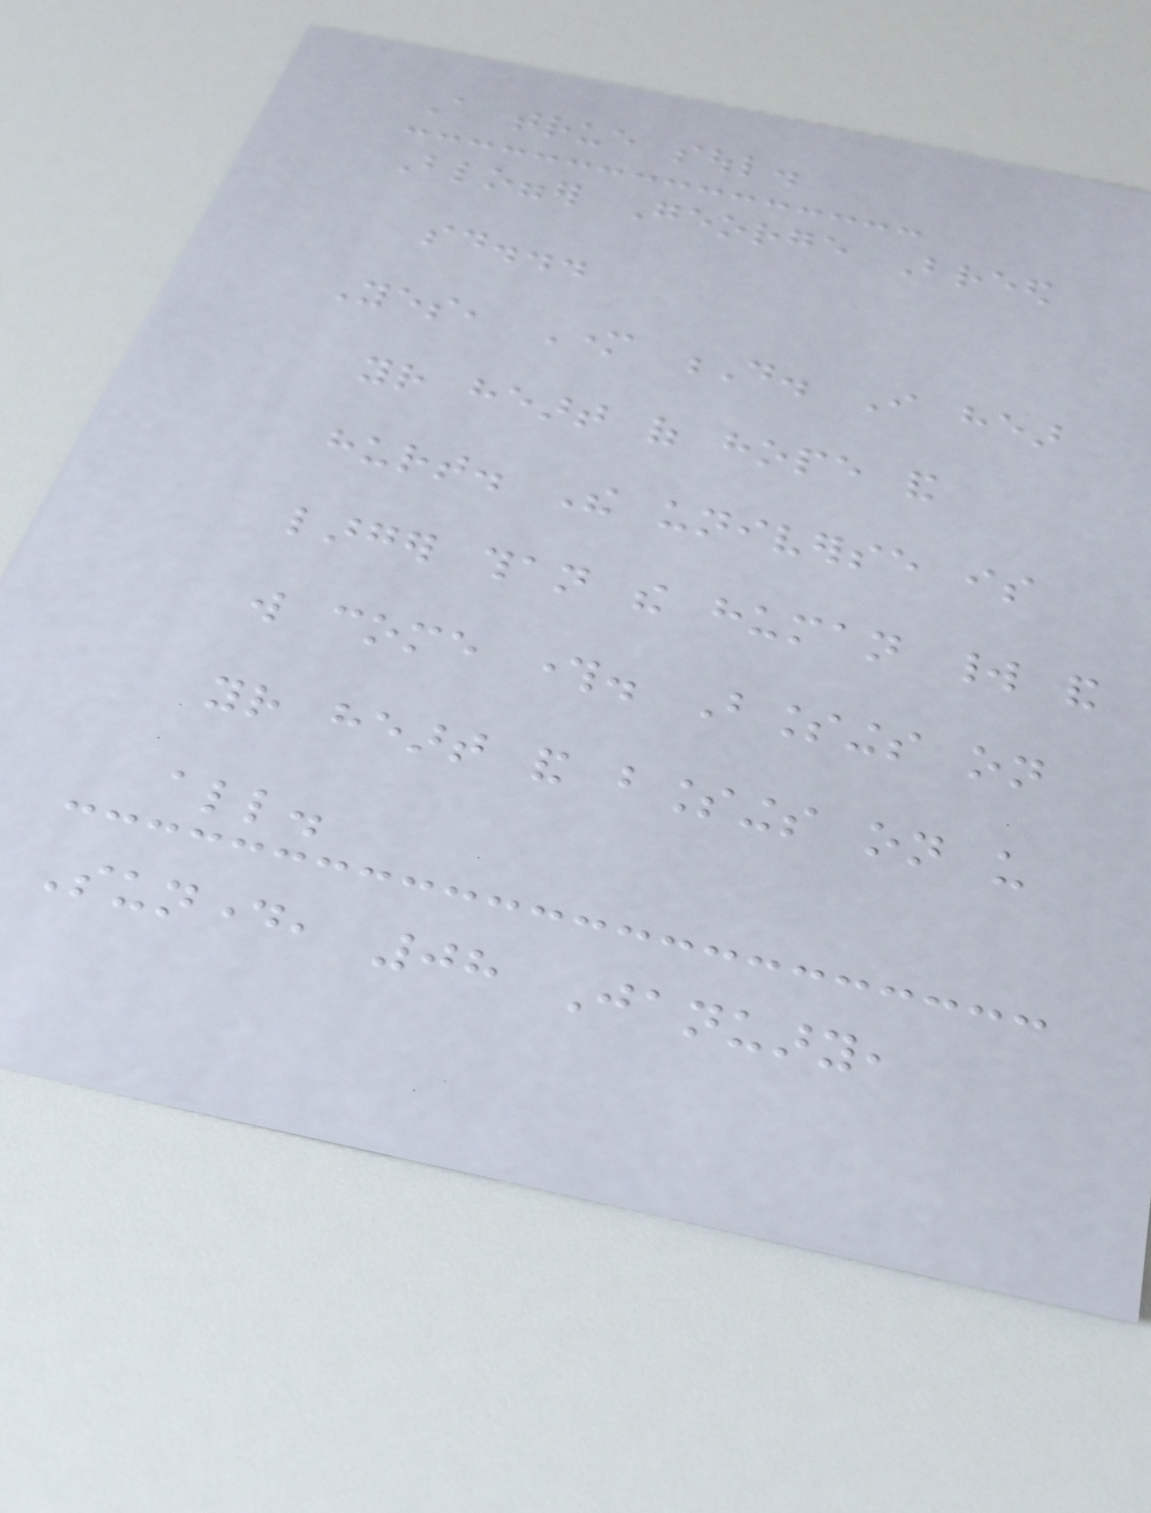A true soul.
Blogger George Breed
said...
Yes, Mother D. I hear
your heart of hope and
hurt. The universe is
larger than the human world and
will come through. Blessings on
your heart and blessings on us
all.
Sunday, 08 January,
